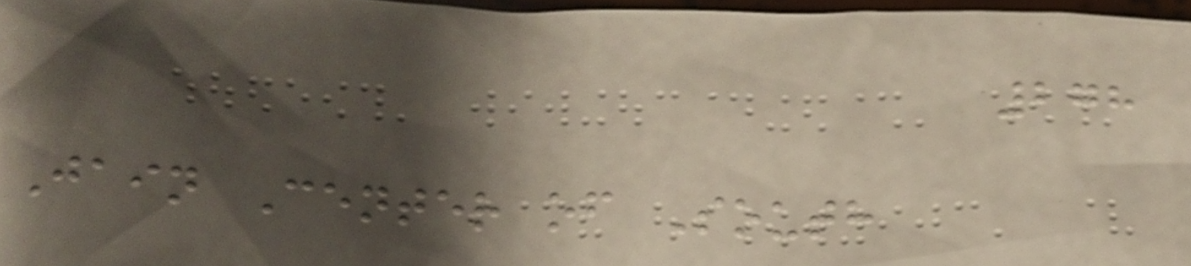278
Jain Center of South
